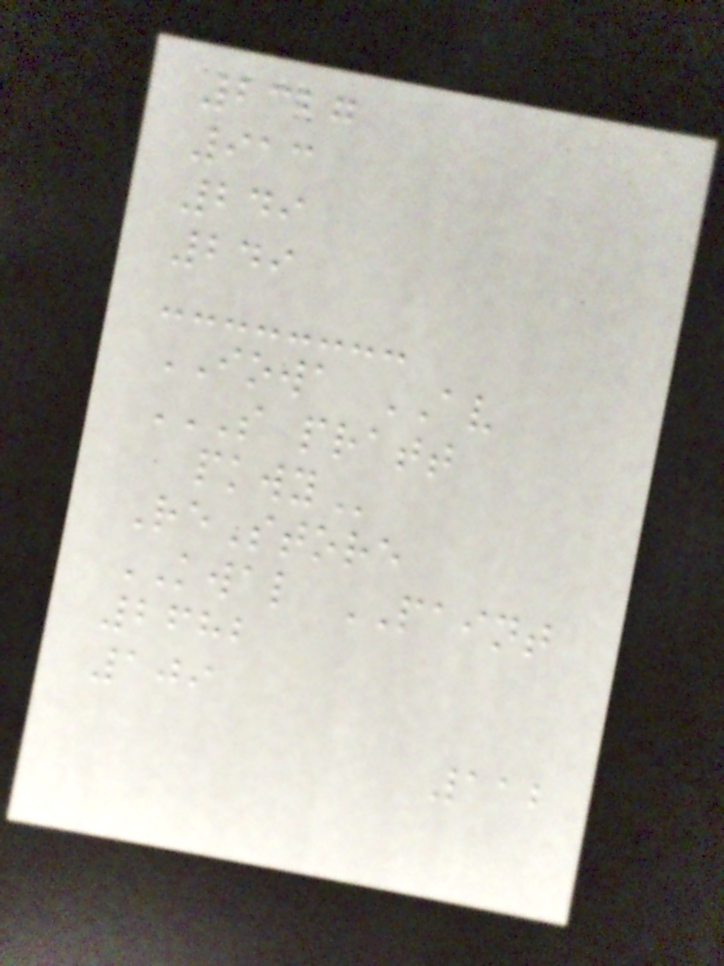2327
913
249
249
IOWA AV
S PRATT
PKWY
ReStore
KWAL PAINT
2682
109
112
